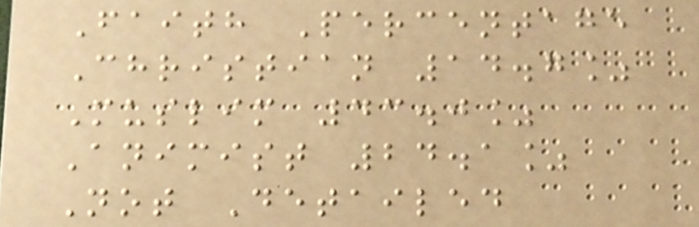Faith Percentage
Christian 14.7%
Muslim 43.0%
Animist 24.1%
Not Detailed
